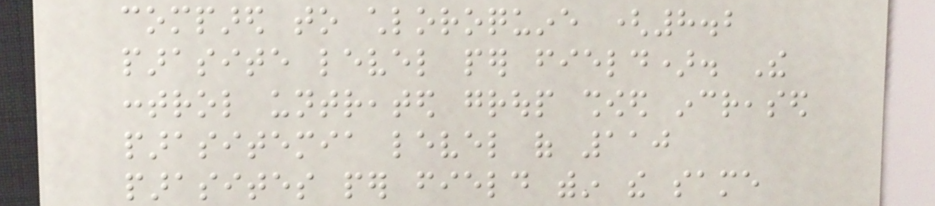compared to chloroquine (8.2
parasite level per field). The
control untreated group showed increased
parasitemia level of 110
parasites per field within the same
